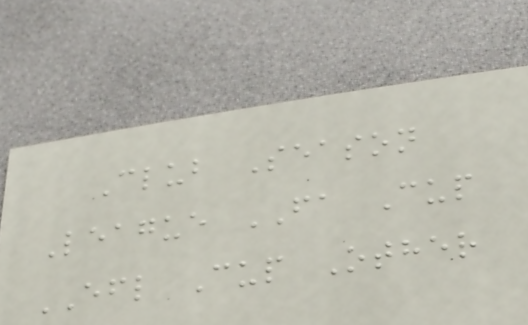Club Season
League FA Cup
EFL Cup Other
